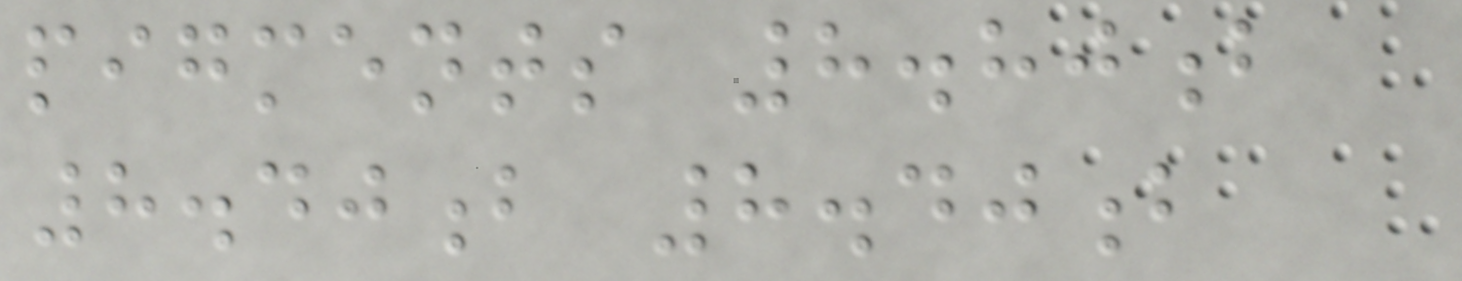pigments 8.80b
8.40b 8.40b
